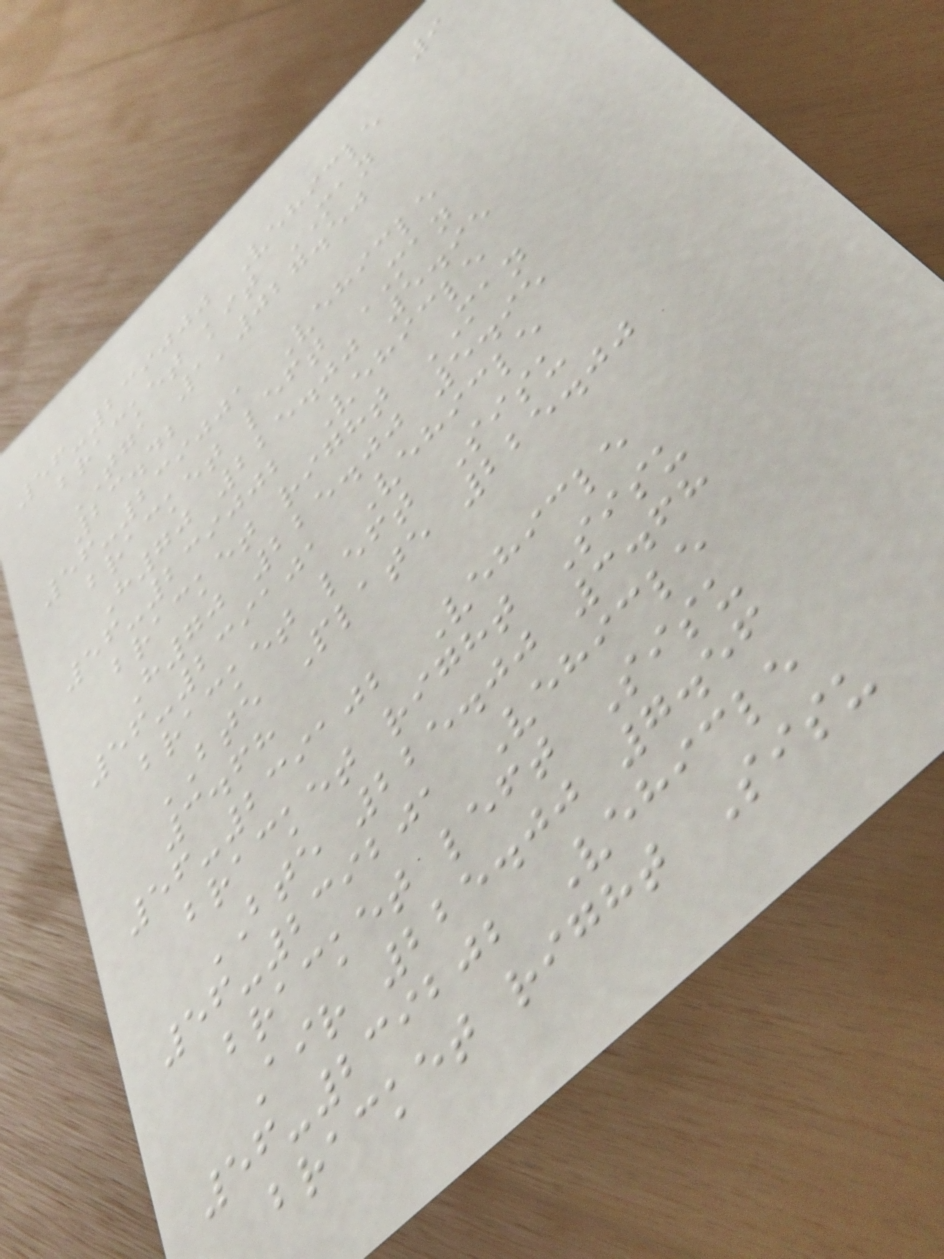9
56-239000 Vehicle
bracket kit MAN
TGA 1'027.50
23.42
56-239001 Vehicle
bracket left MAN
H70 225.00 5.95
56-239002 Vehicle
bracket right MAN
H70 225.00 5.95
56-239101 Vehicle
bracket left Sisu
BTE Plate 225.00
3.68
56-239102 Vehicle
bracket right Sisu
BTE 225.00 3.68
56-239201 Vehicle
bracket left Sisu
Air 225.00 7.56
56-239202 Vehicle
bracket right Sisu
